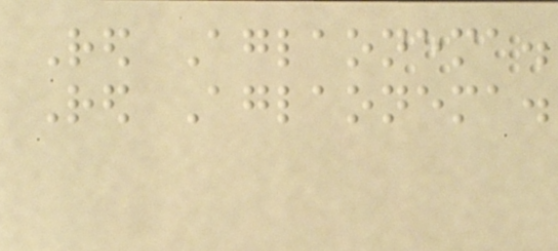Red Aglaonema.
Red Aglaonema.
